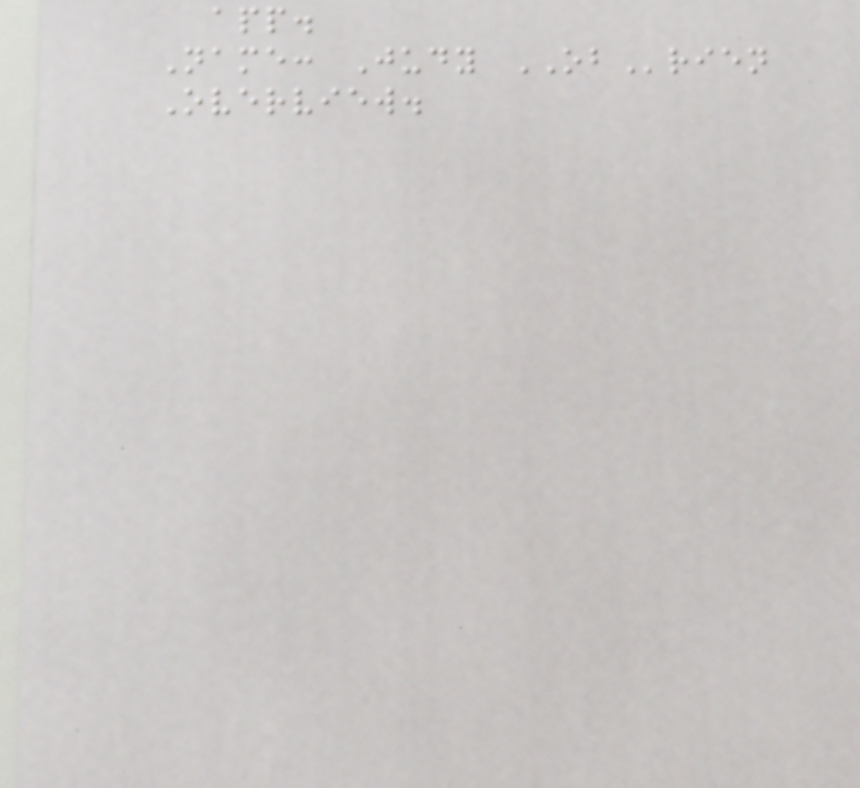app.
Name: Judy OBrien
Overview.
